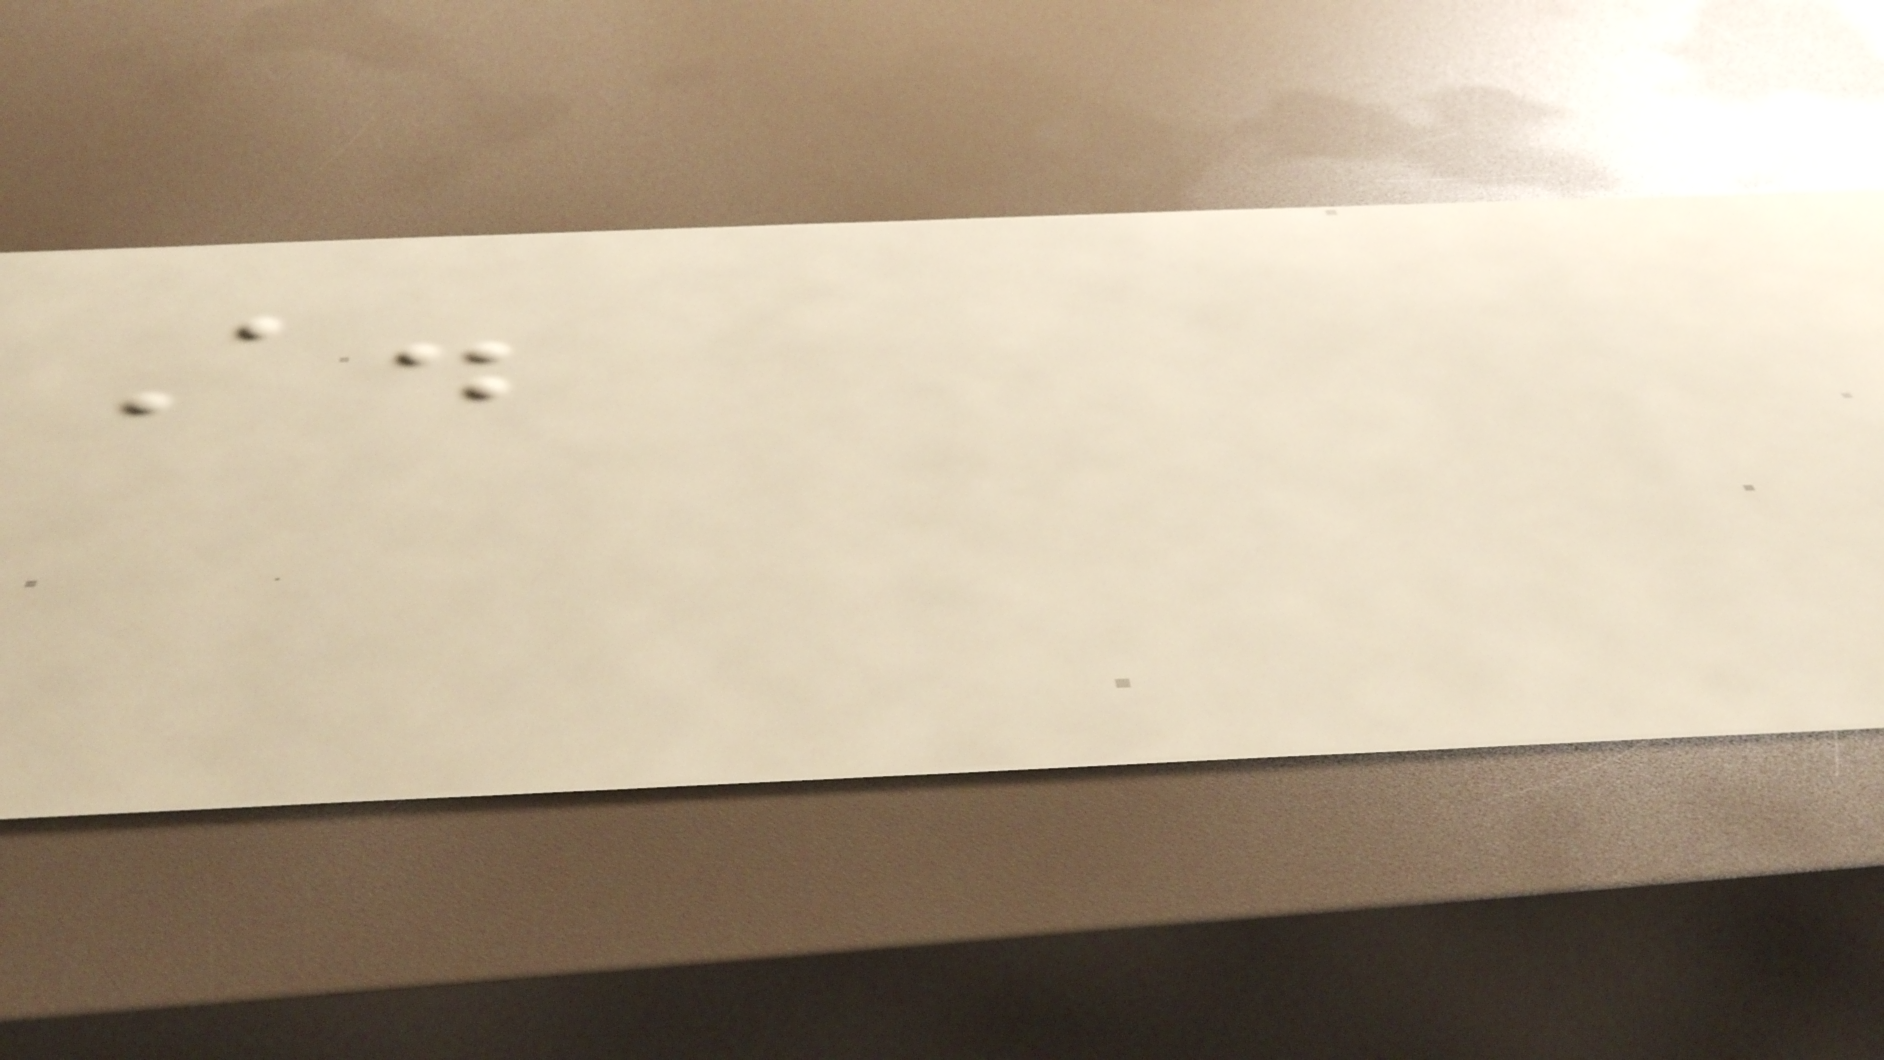A.
